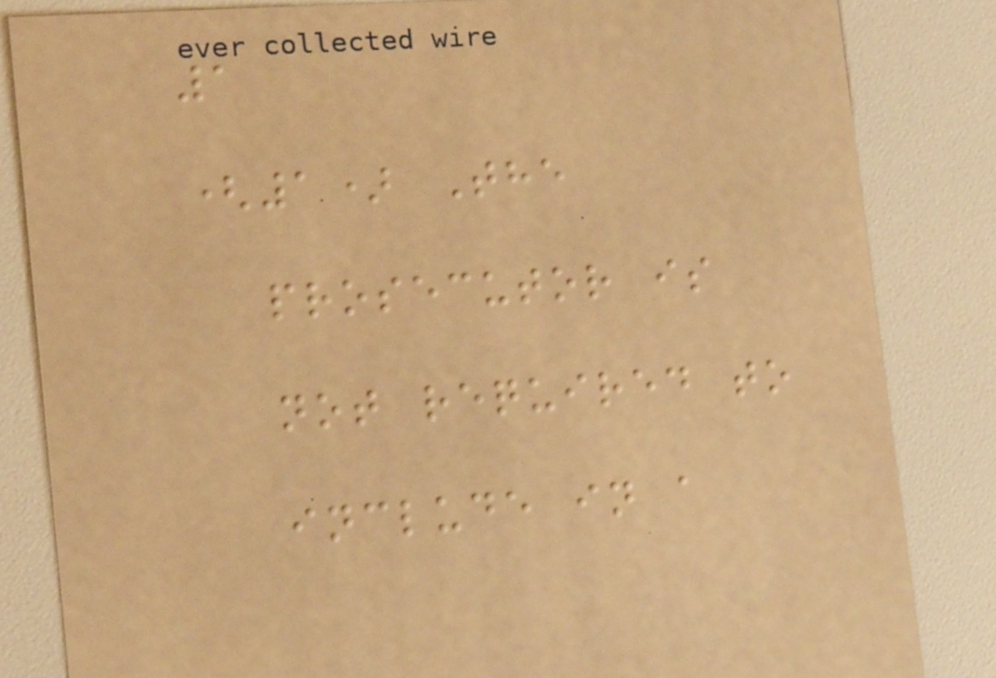1
(1) The
prosecutor is
not required to
include in a
